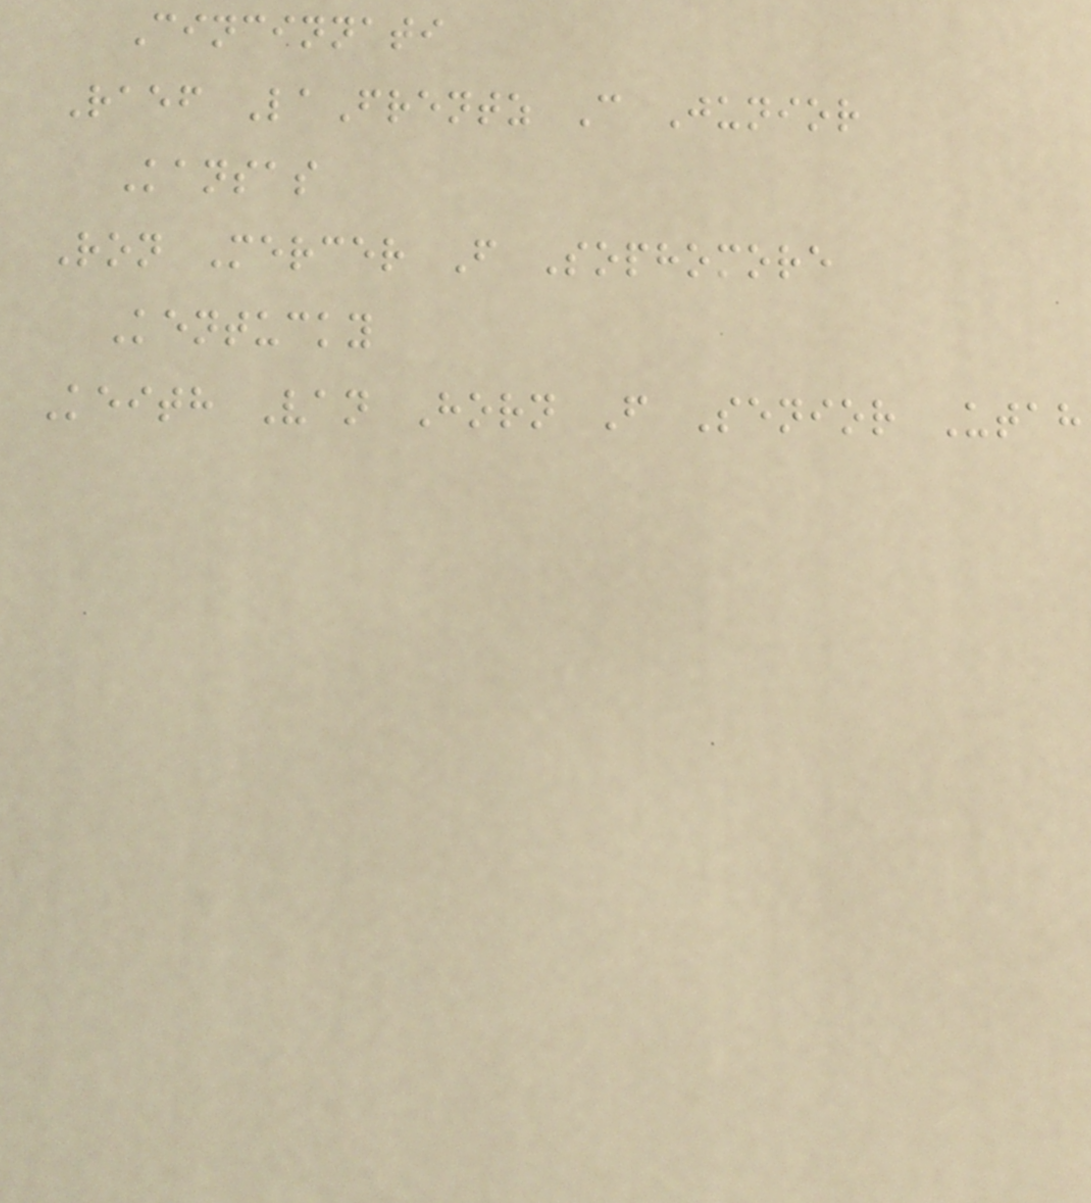Cincinnati
Raef LaFrentz C Junior
Kansas
Ron Mercer F Sophomore
Kentucky
Keith Van Horn F Senior Utah
